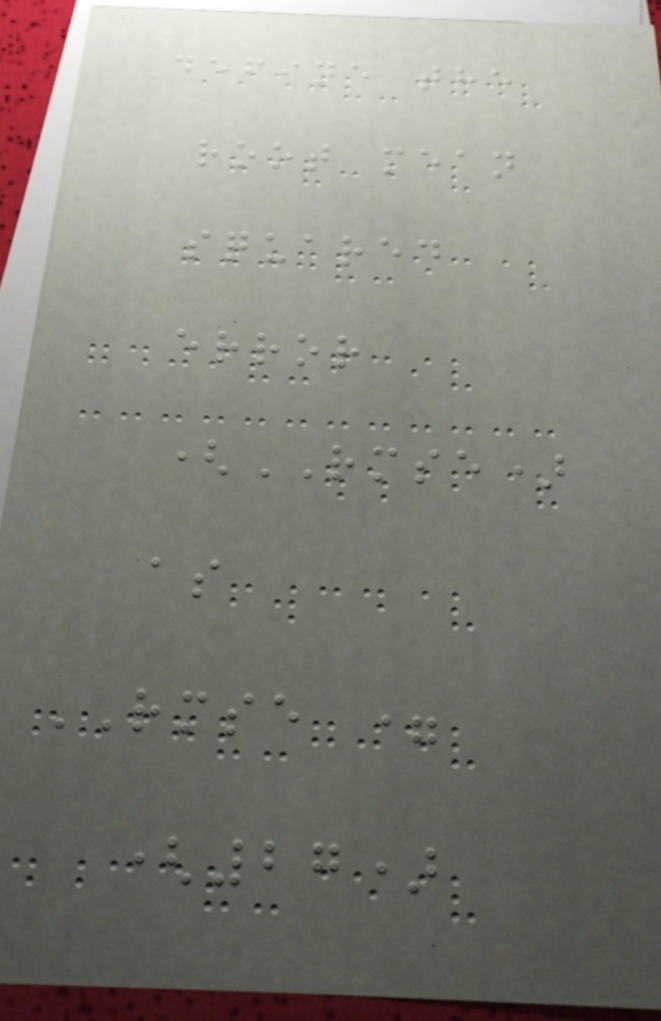Define the
root mean
squared
error
(RMSE)
as
RMSE =
(27)
